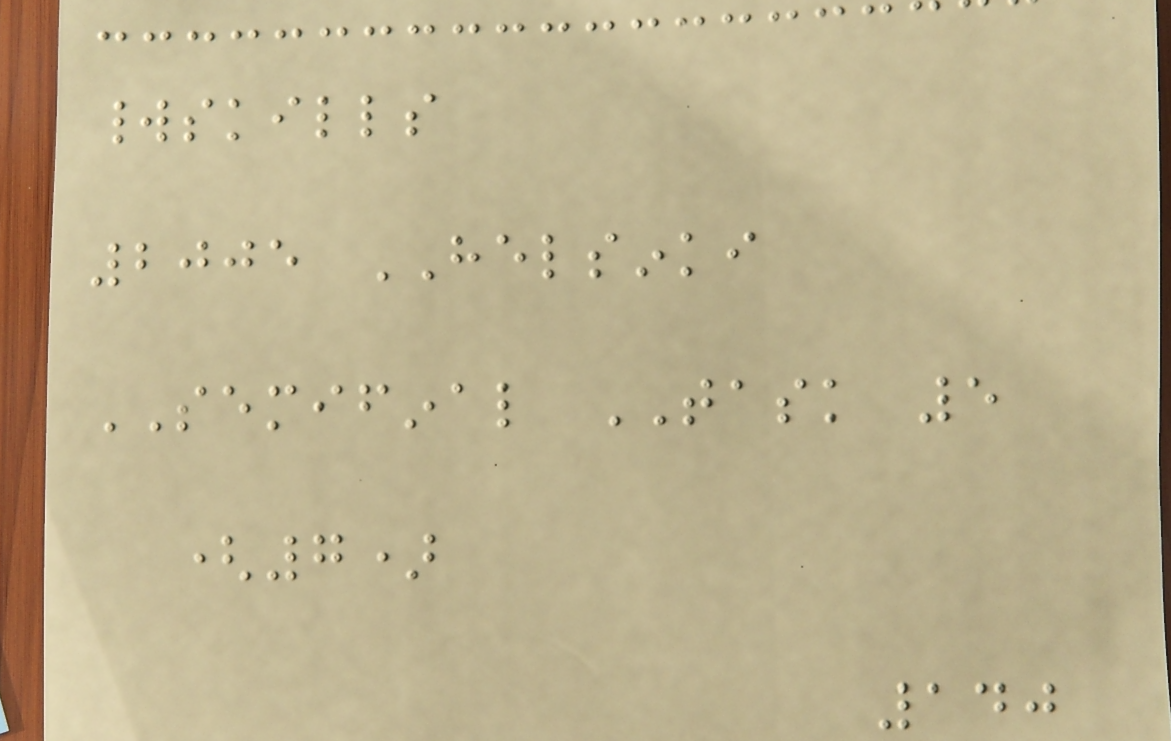worldskills
2005 HELSINKI
SEMIFINAL TASK 5
(7)
140
